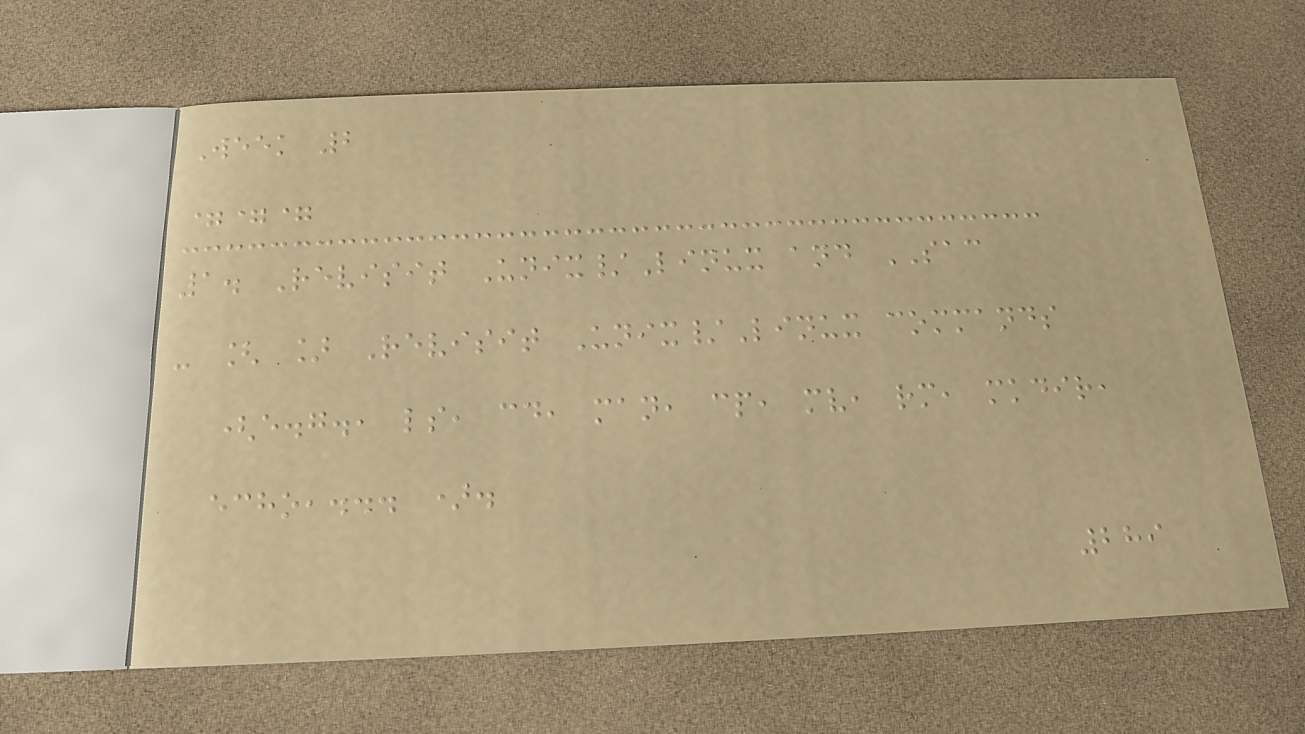Week 2
===
1. Revisit Unix/Linux and SAC
- [ ] Revisit Unix/Linux commands
(e.g., ls, cd, man, cp, mv, rm, mkdir,
echo,... ).
289
